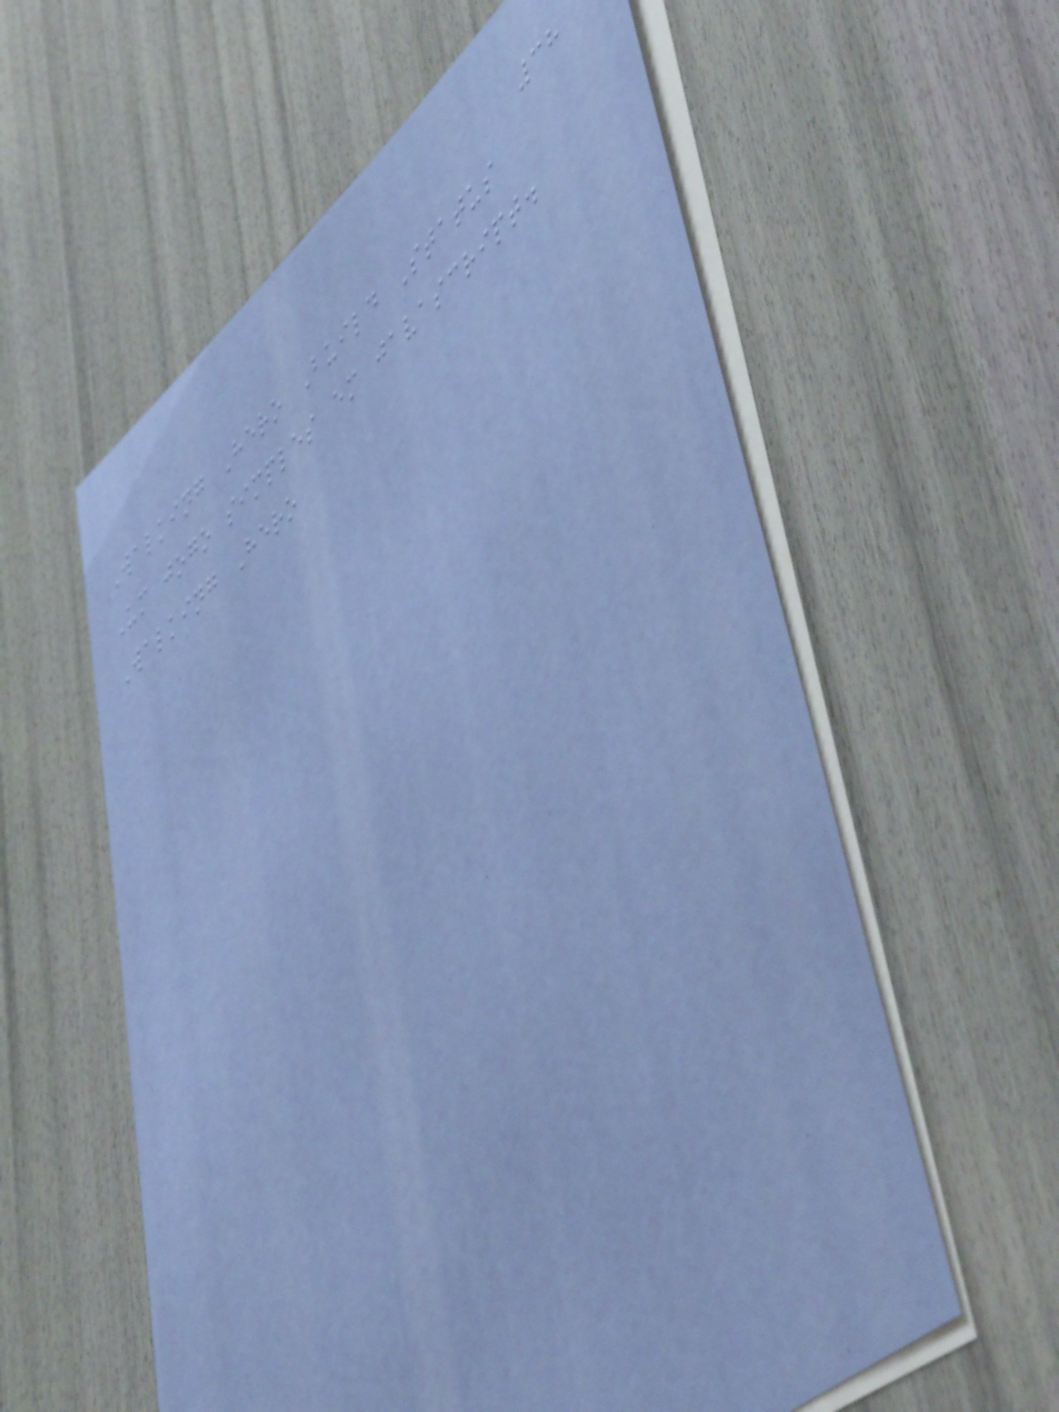38
Walking Hero Build Status
Um jogo simples em javascript.
Walking Hero
